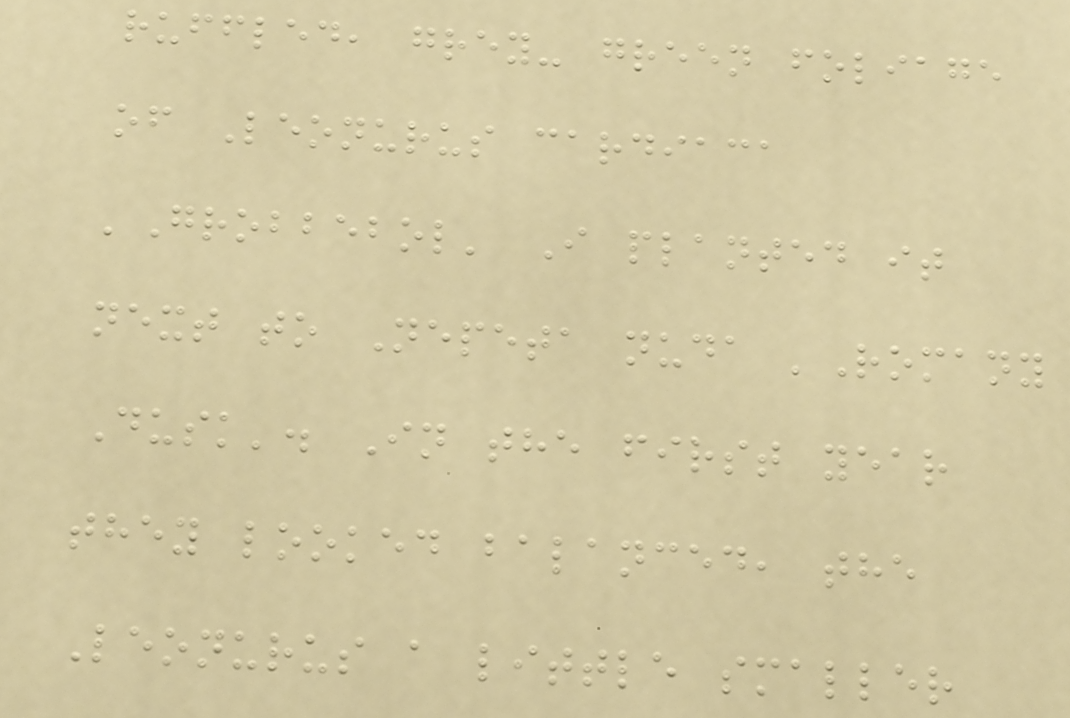ruffled, grey- green foliage
of Leonurus cardiaca
'Grobbebol' I planted it
next to Nepeta nuda 'Romany
Dusk'. In the first year
they looked balanced, the
Leonurus a little smaller
